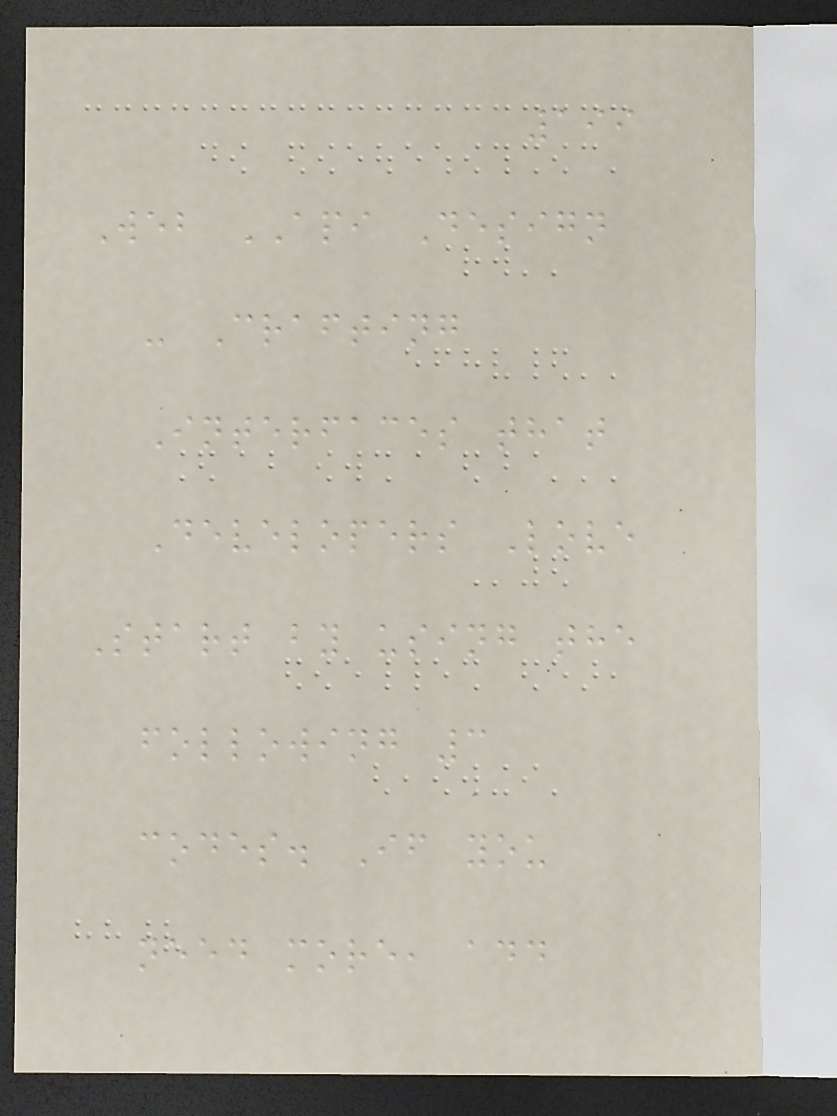199
Web API Design
- Crafting
Interfaces that
Developers Love
Start by using the
following 3
codes. If you
need more, add
